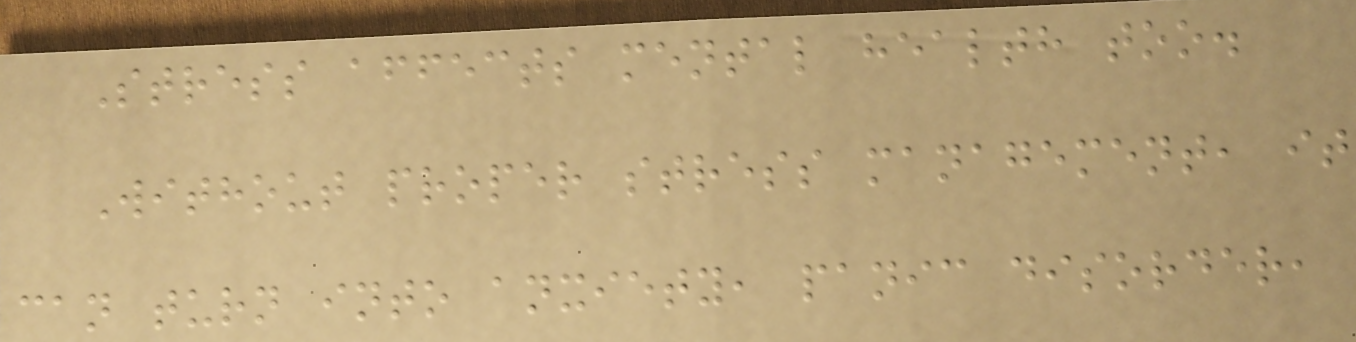Stress affects mental health too.
Without proper stress management, it
can turn into anxiety, panic disorder,
